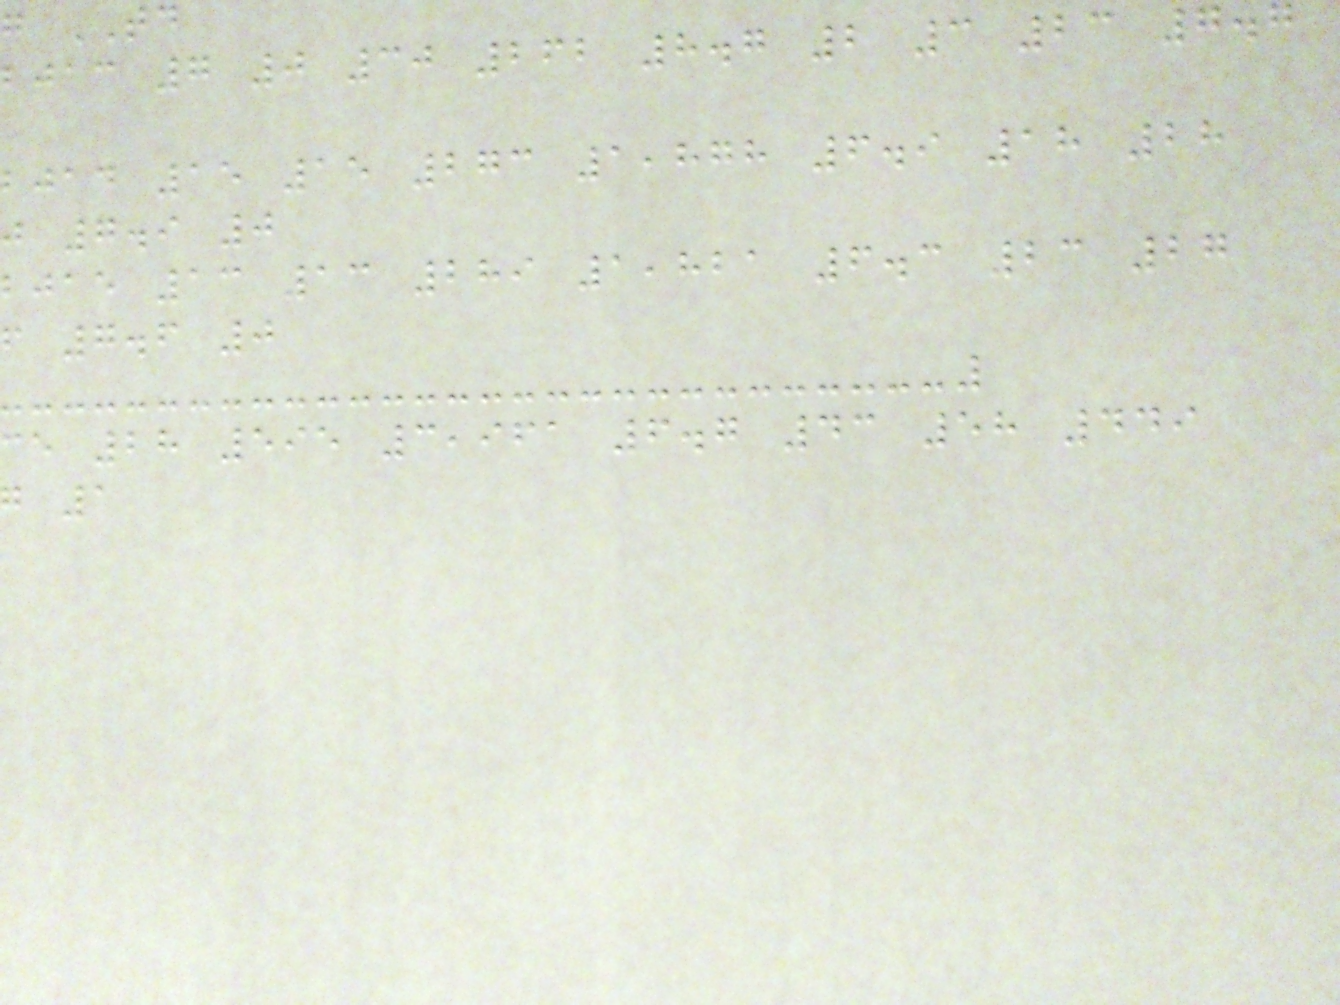g TD
bjac 7 0 30 262 8.7 2 3 23 7.7
bjad 15 15 273 1,878 6.9 18 28
j 7.9 0
bjae 13 13 289 1,821 6.3 23 27
f 7.6 0
ce 28 595 3,961 6.7 43 58 449
g 1
